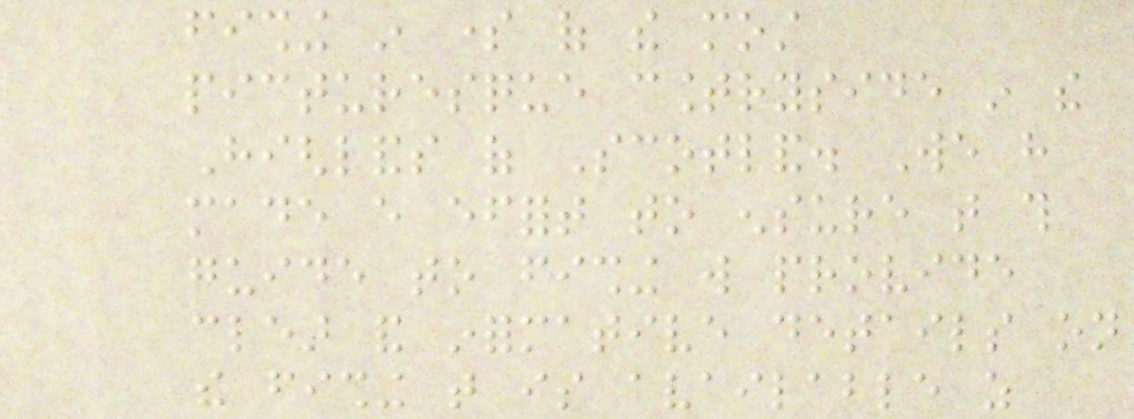fishing in some of the most
picturesque countryside in the
Highlands of Scotland. We have
made every effort to ensure that this
guide to fishing will provide
clear and informative details on
the fishing that is available as
